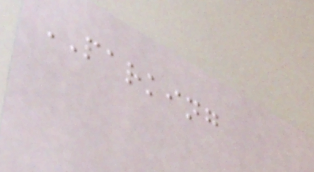PARKING
